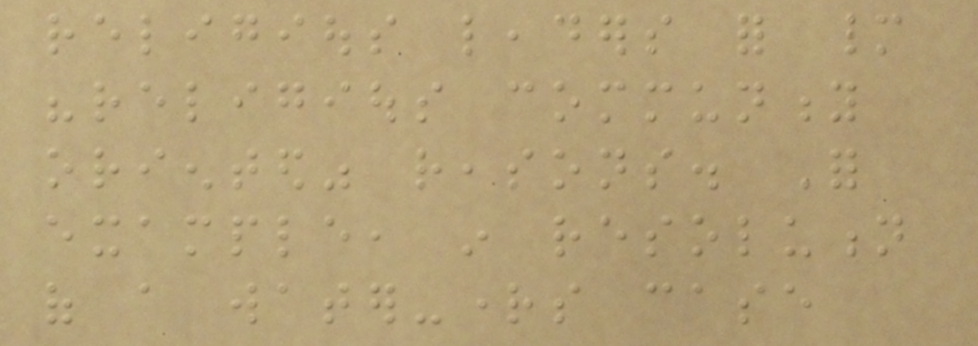religious leaders for many
"religious community
oriented" reasons. For
example, in resolution
of a water-rights case
